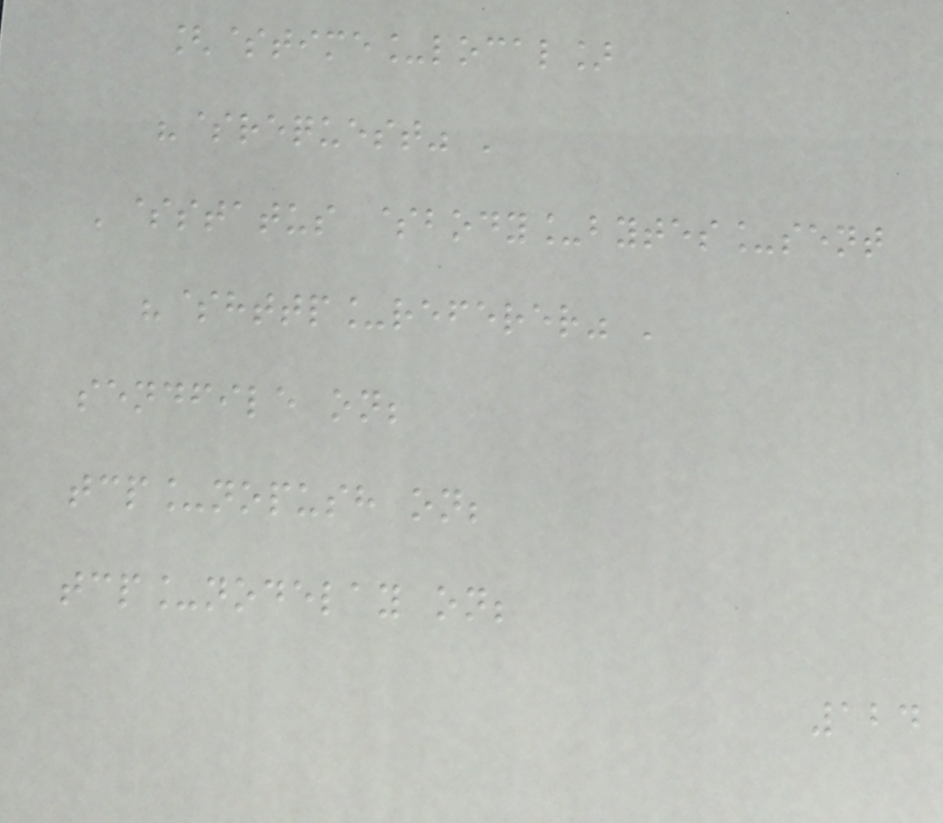[$time_local]
"$request" '
'$status $body_bytes_sent
"$http_referer" '
sendfile on;
tcp_nopush on;
tcp_nodelay on;
124
